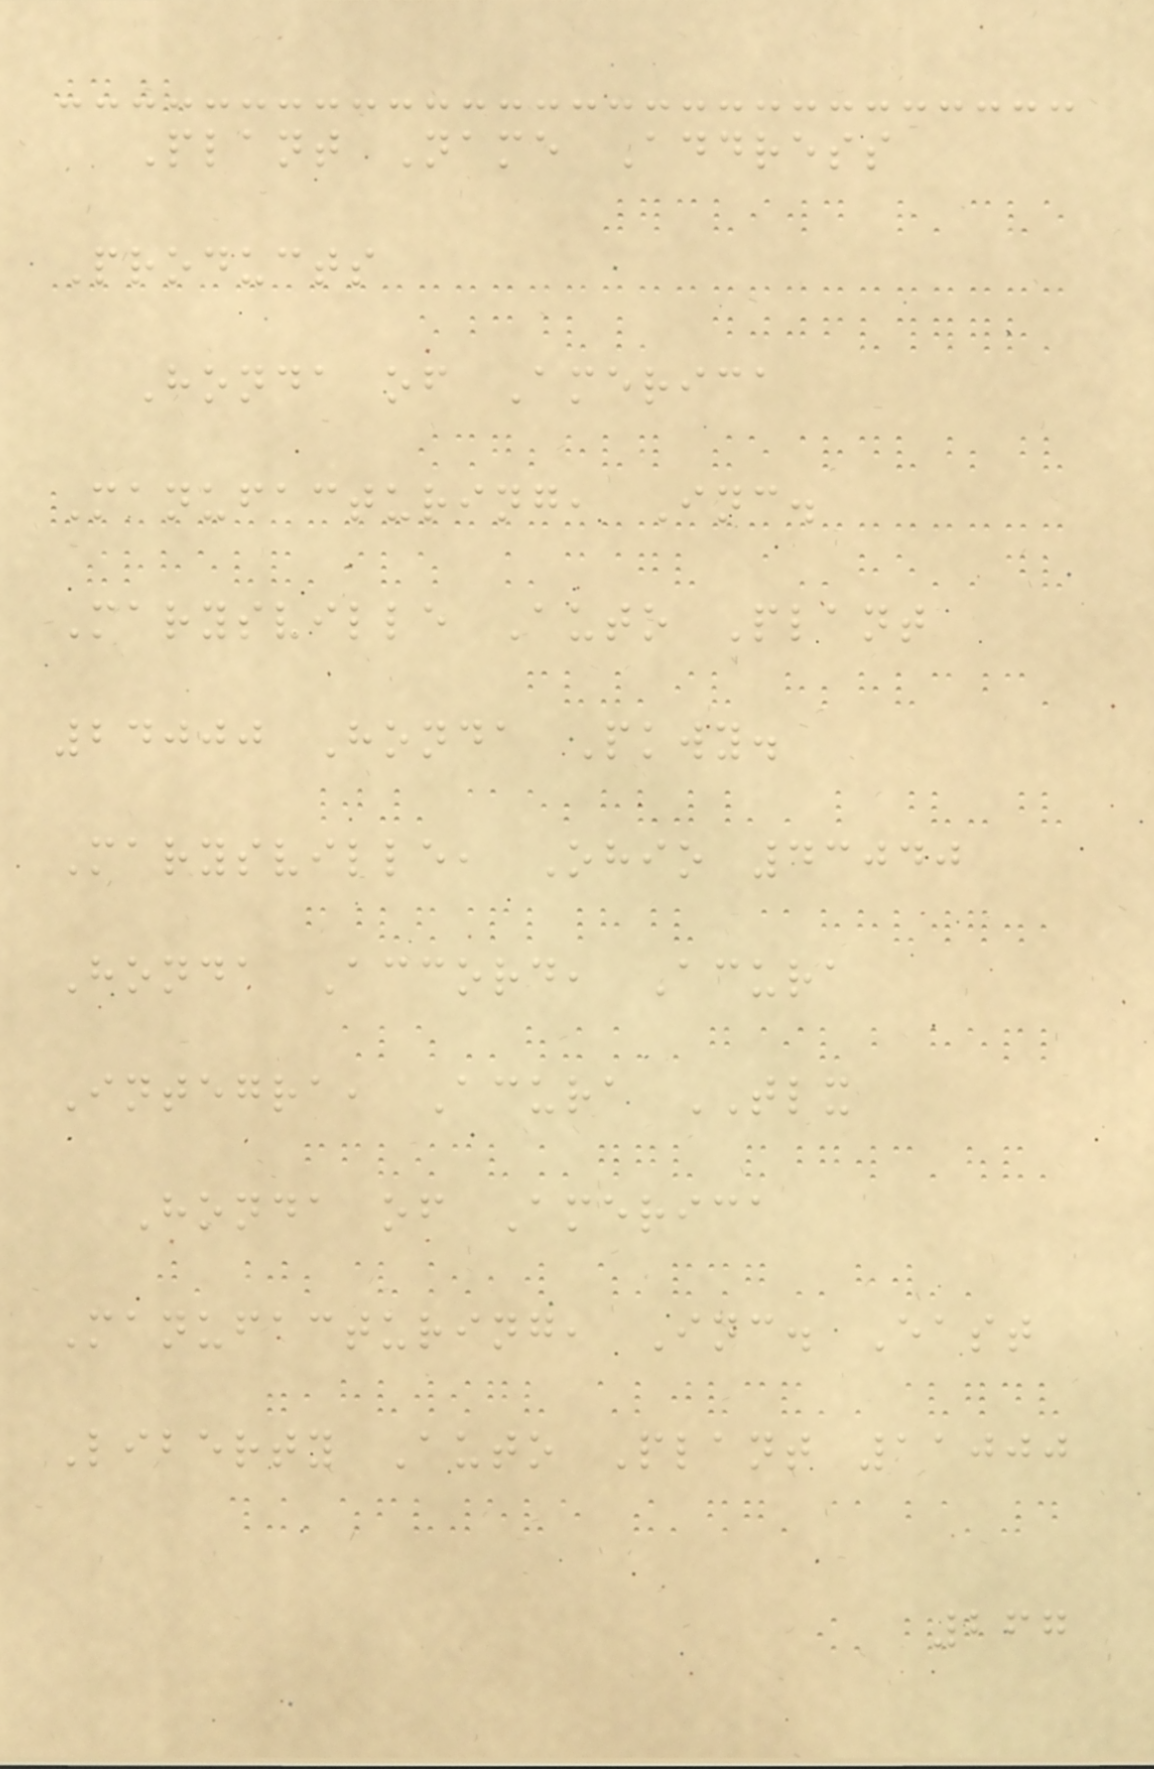Plant Name Address
Products
Honda of America
Manufacturing, Inc.
Marysville Auto Plant
24000 Honda Pkwy.
Marysville, Ohio 43040
Honda Accord, Acura
Integra, Acura TLX
Honda of America
Manufacturing, Inc. East
Liberty Auto Plant 11000
267
